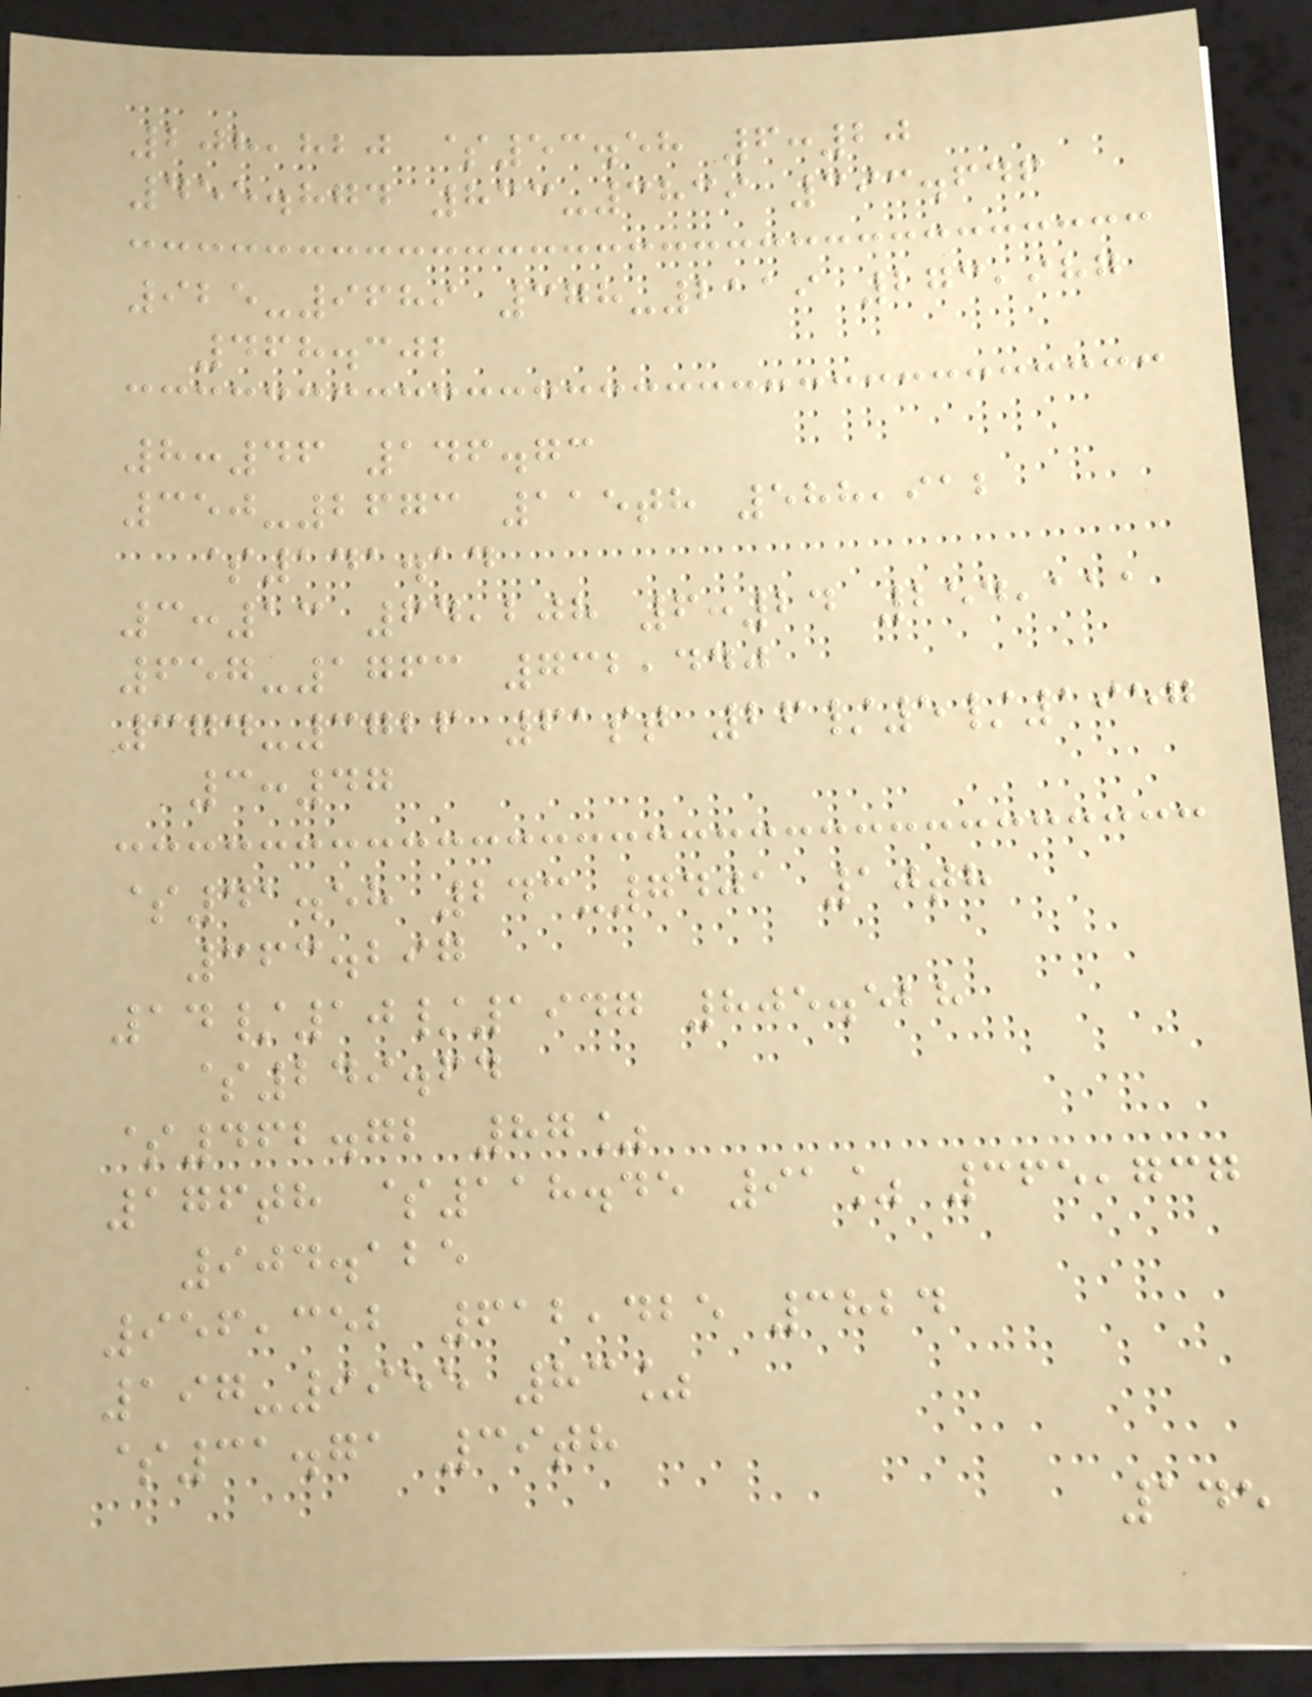208,820 $53.58 6:20
455.874 833-3839 393.646
925-9689 378-2119 273,987
468.302
8:46 146.73
350-2673 115th 588,912
$141.14
3:13 64,208 6:24 254,111
657-1763 732,440
374-3726 61st 26/5/1957
3:47
$41.58 243-7401 10th
363.297
14/10/1947 805.528
$249.64
$462.72 87%
176th $118.45 91% 365,737
904.125
956,352 612,425 3824
197-9955 83%
$31.71 39th
145
